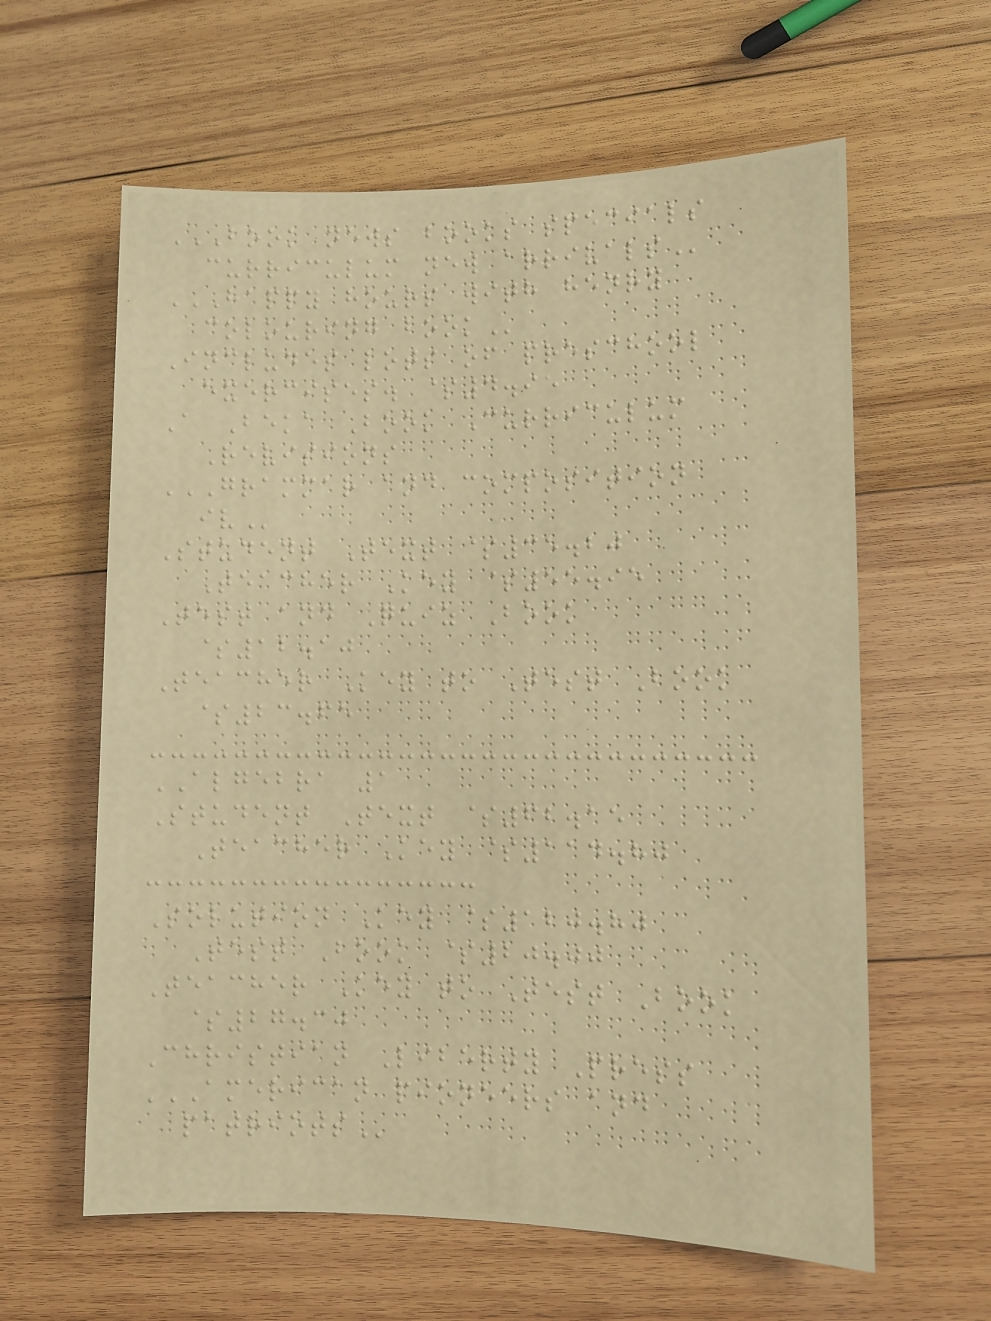BOOK NEWS BOOKS SPECIALS
CURRICULUM NEW ARRIVALS
HAPPY HOURS WITH HENRY
COLOURING BOOK
Includes lots of preschool
exercises. $4.95
A Beka Book Curriculum
Revisions
GRAMMAR AND COMPOSITION
IV
Student Text $35.20
Teacher Key $55.95
Test and Quiz Book
$12.10
Teacher Key to Test Book
$23.65
ALGEBRA 1
Student Text $62.15
Teacher Key $114.80
Solution Key $120.80
Test Book $20.00
Teacher Key to Test Book
$27.30
Christian Liberty Press
AMERICAN PIONEERS AND
PATRIOTS
